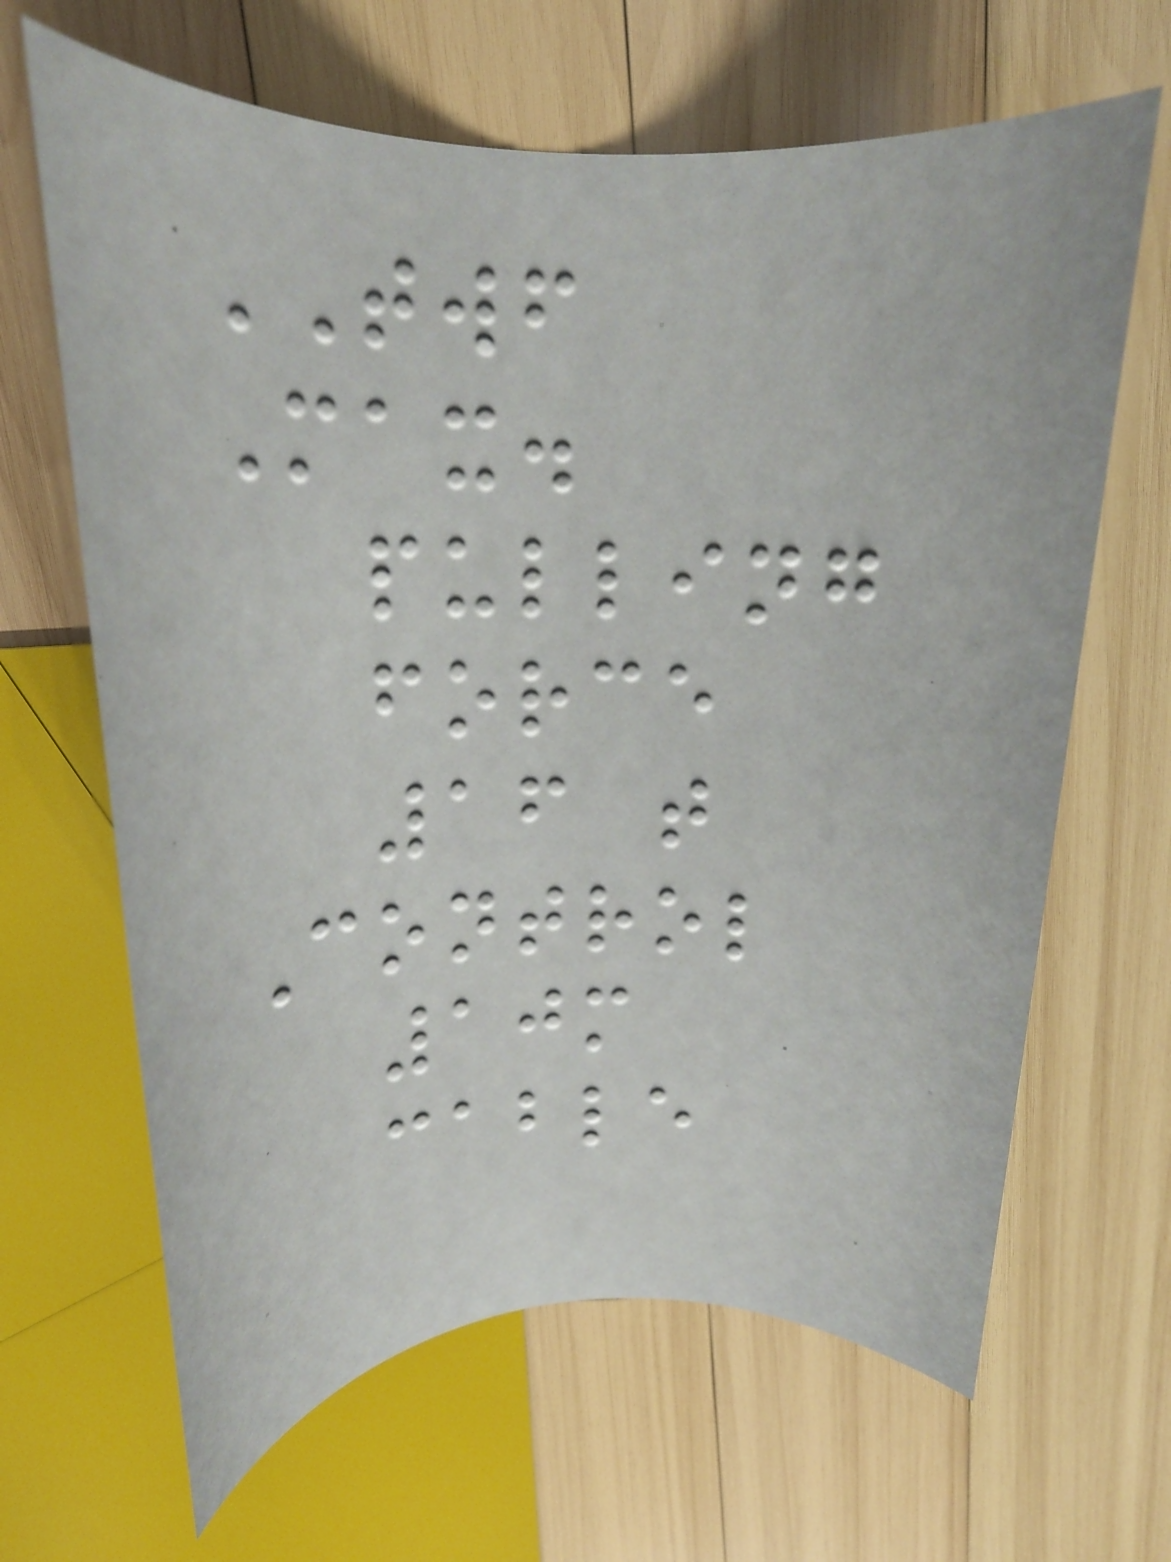TWF
Max.
pulling
force
16 t
Control
10m
cable
